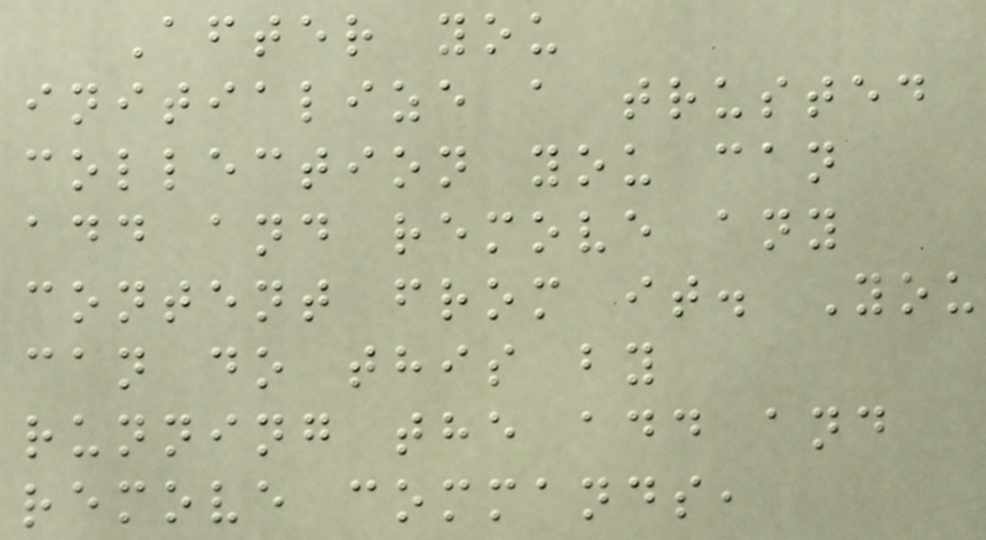After you
initialize a trusted
collection you can
add and remove any
content from it. You
can do this by
running the add and
remove commands,
